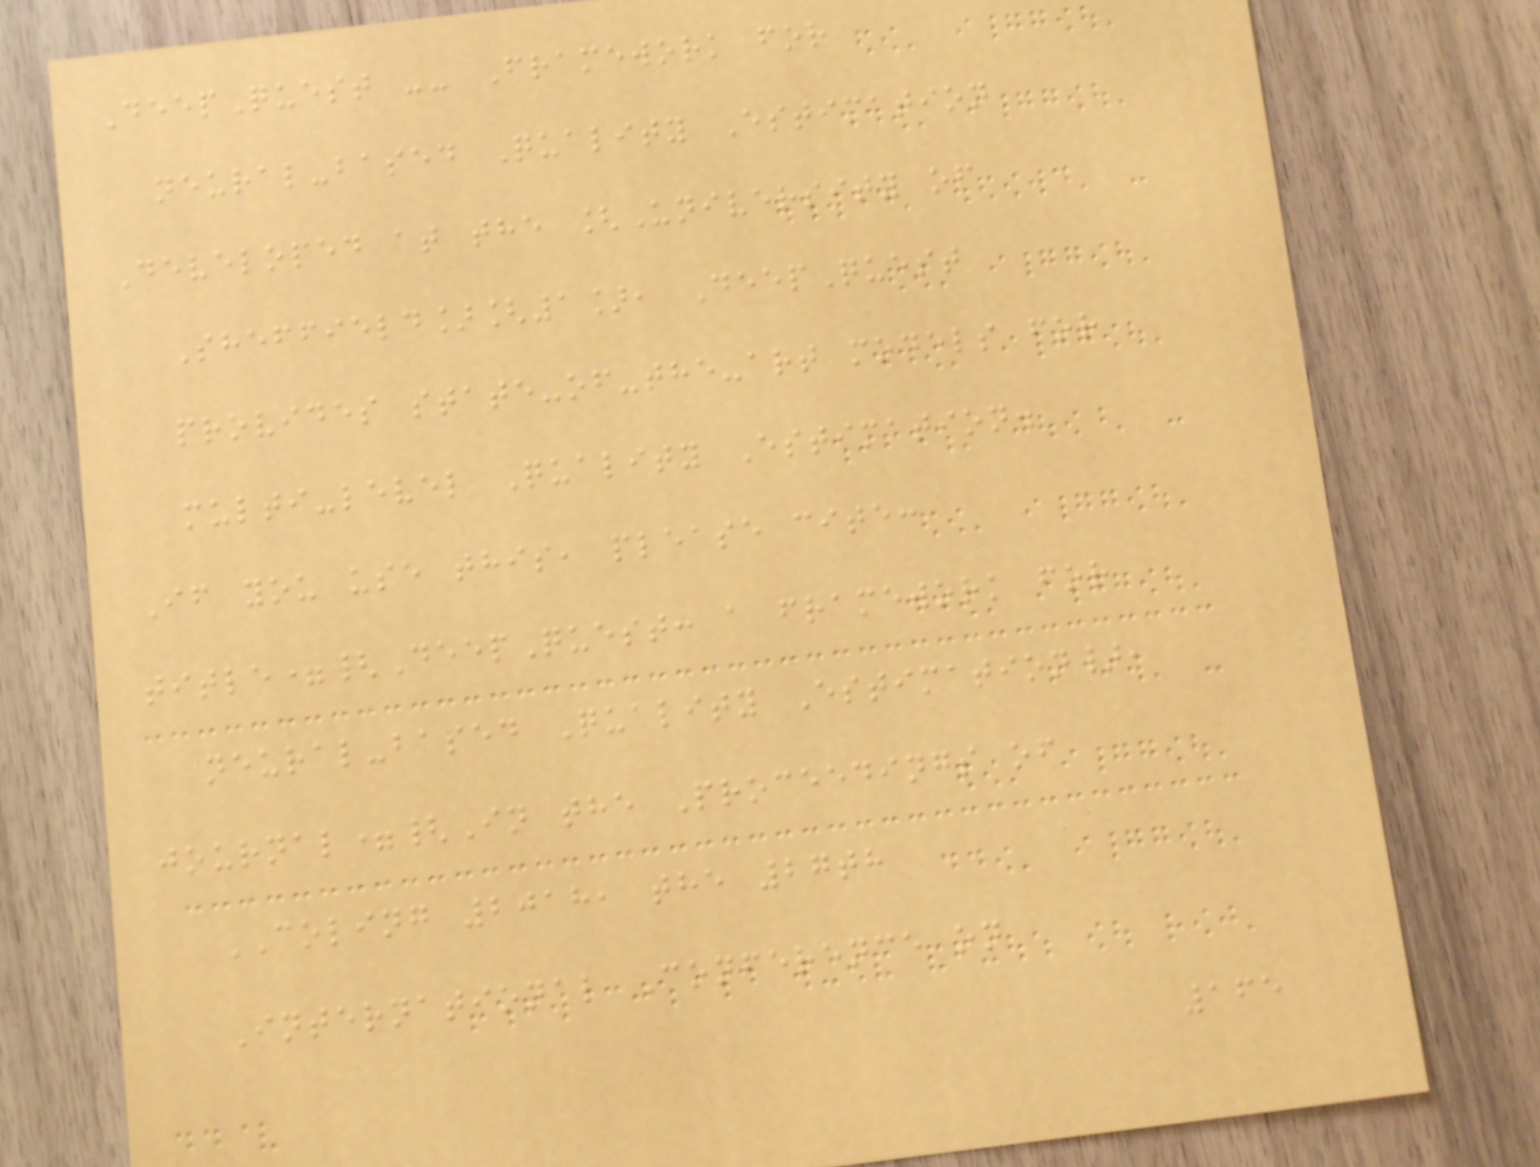DeepQuest -- Framework for
neural-based Quality Estimation
Developed at the [University of
Sheffield][1], DeepQuest
provides state-of-the-art models for
multi-level Quality Estimation.
If you use this, please cite:
title={DeepQuest: a framework for
neural-based Quality Estimation},
journal={In the Proceedings of
COLING 2018, the 27th
International Conference on
165
